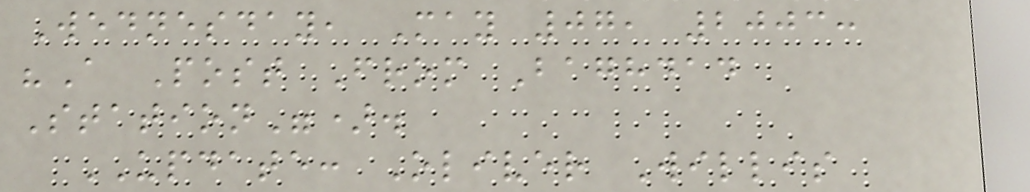Wednesday, May 07, 2003:
"A Post From Baghdad
Station").
UPDATE: Oliver Willis
